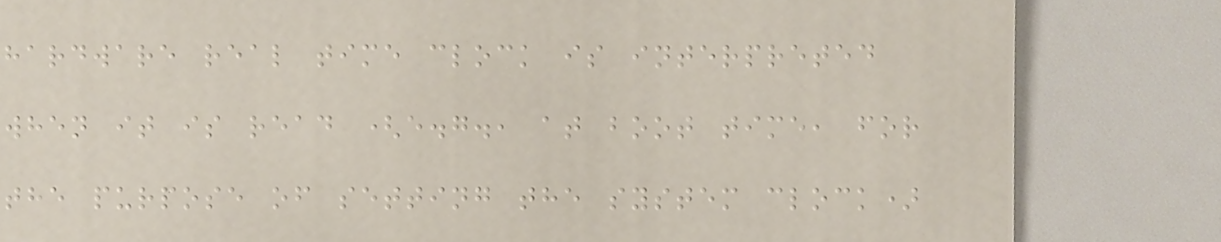hardware real time clock is interpreted
when it is read (e.g., at boot time, for
the purpose of setting the system clock)
